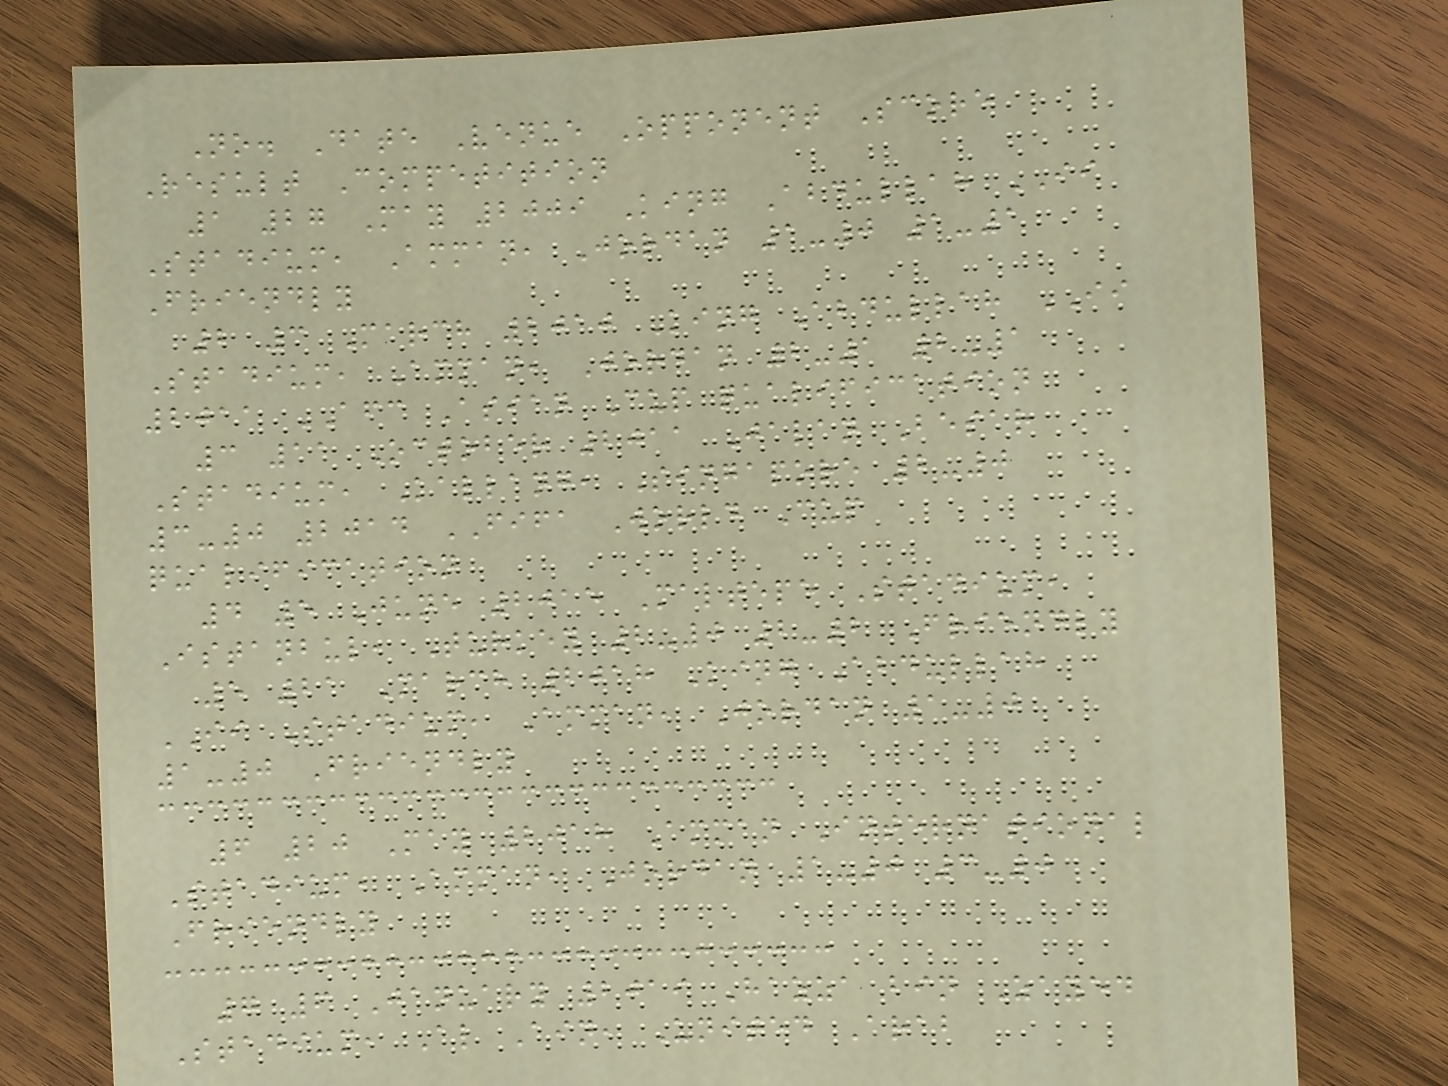No. Date Venue Opponent Score
Result Competition
1 27 May 2009 King Abdullah II
Stadium, Amman, Jordan 1-0 1-1
Friendly
2 3 March 2010 King Abdullah II
Stadium, Amman, Jordan 2-1 2-1
2011 AFC Asian Cup qualification
3 11 October 2011 Jalan Besar
Stadium, Kallang, Singapore 2-0
3-0 2014 FIFA World Cup
qualification
4 5 June 2015 Maltepe Stadium,
Istanbul, Turkey 2-0 2-2 Friendly
5 21 March 2018 King Abdullah
II Stadium, Amman, Jordan 1-0
1-0 Friendly
6 20 May 2018 Amman International
Stadium, Amman, Jordan 1-0 3-0
Friendly
7 6 January 2019 Hazza bin Zayed
Stadium, Al Ain, United Arab
